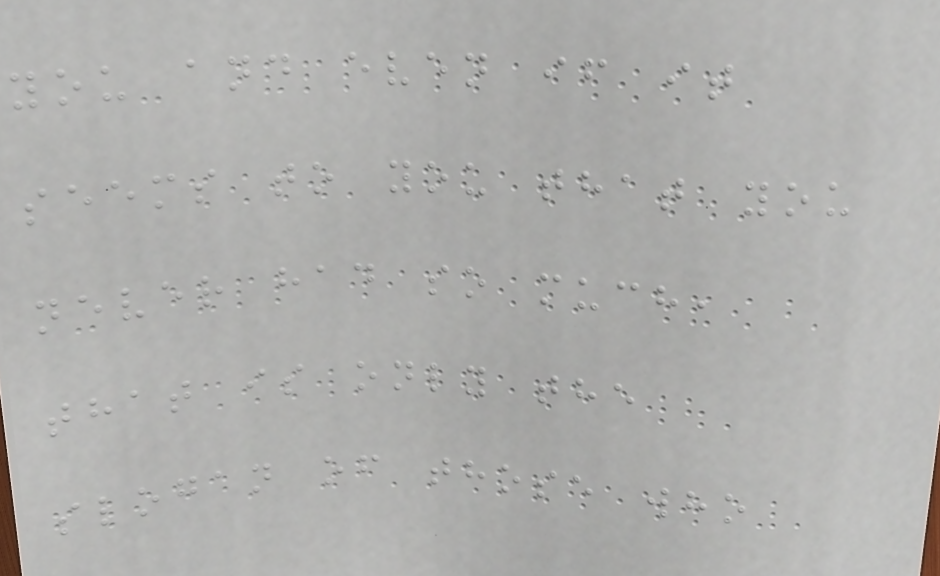you and even if it
seems to you that you
never had so much,
that is only the
slogan of those who
